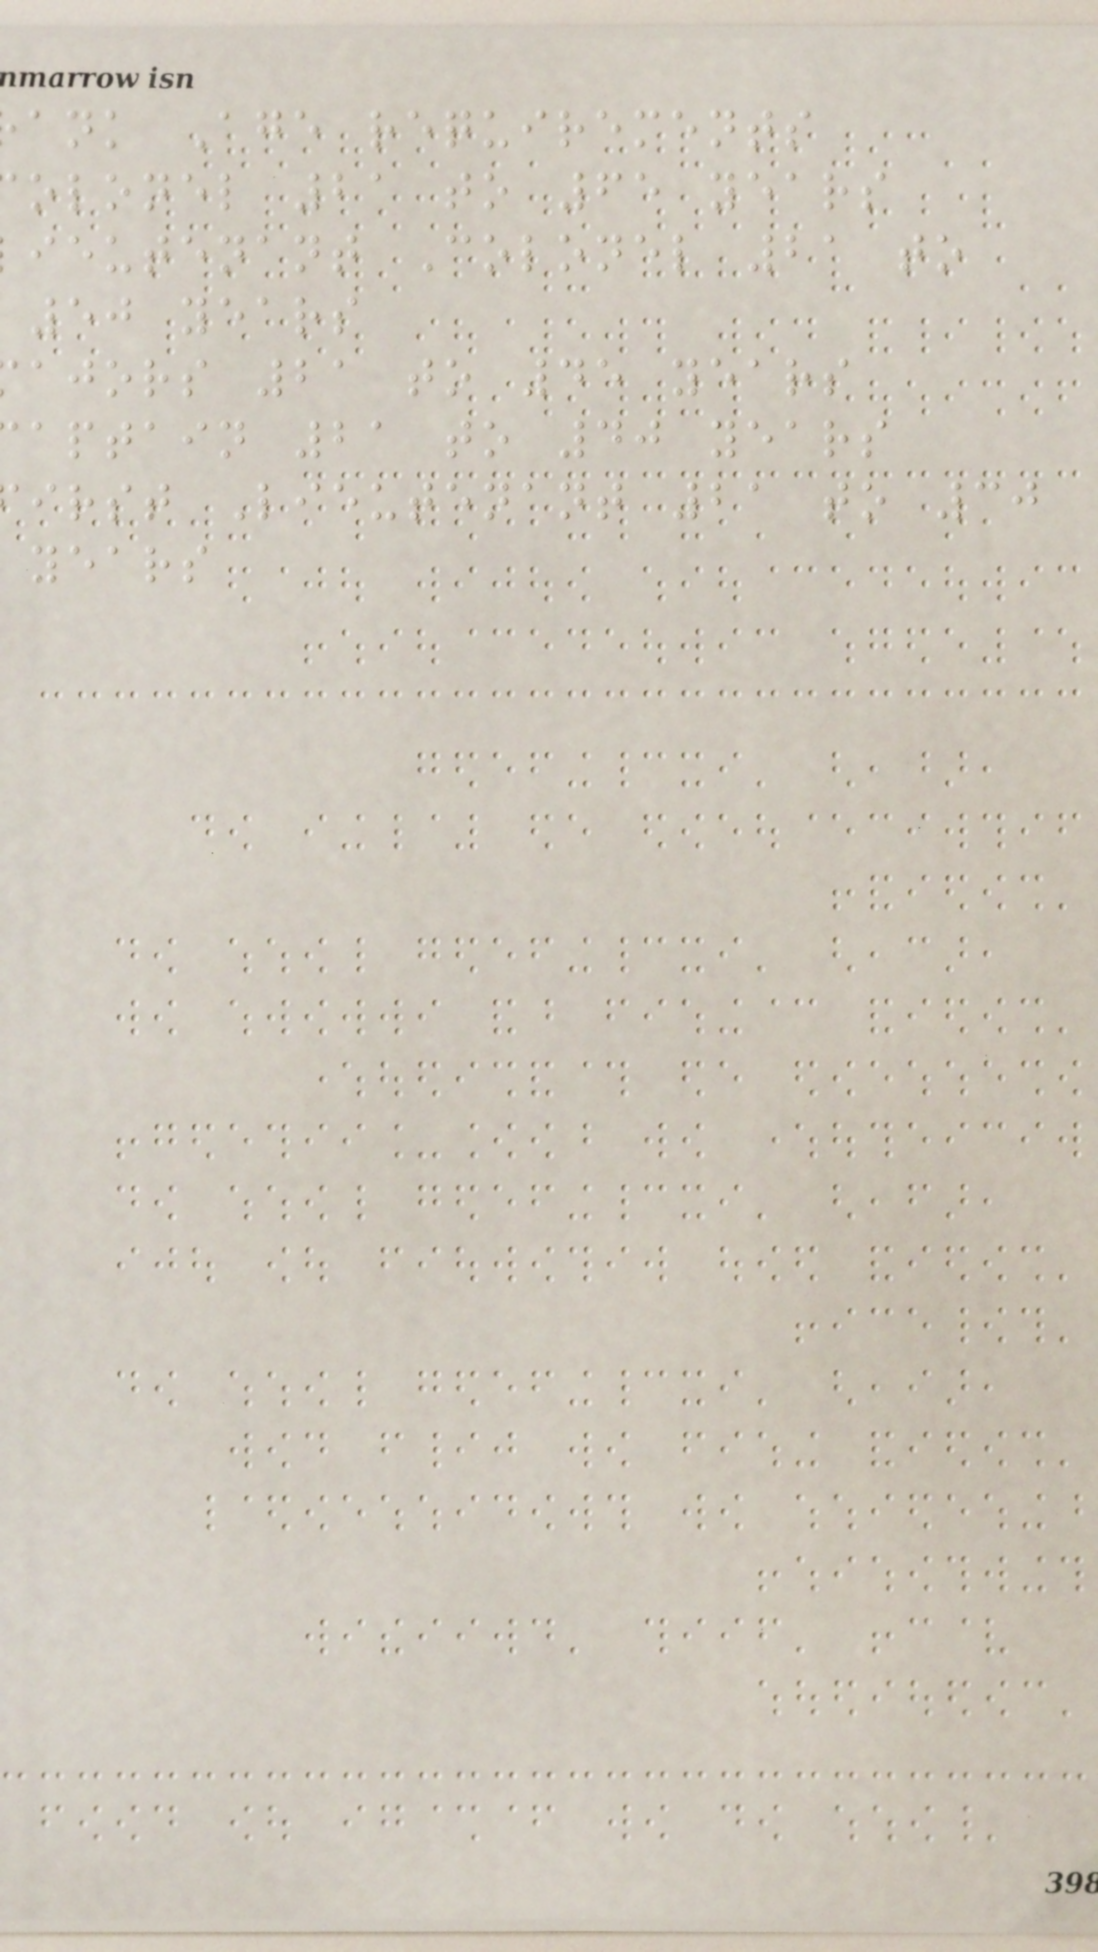ank Age requirements
olonel 21 to 65 years
ieutenant Colonel 21 to
50 years
ajors 21 to 45 years
aptain 21 to 40 years
irst Lieutenant 21 to 30
years
